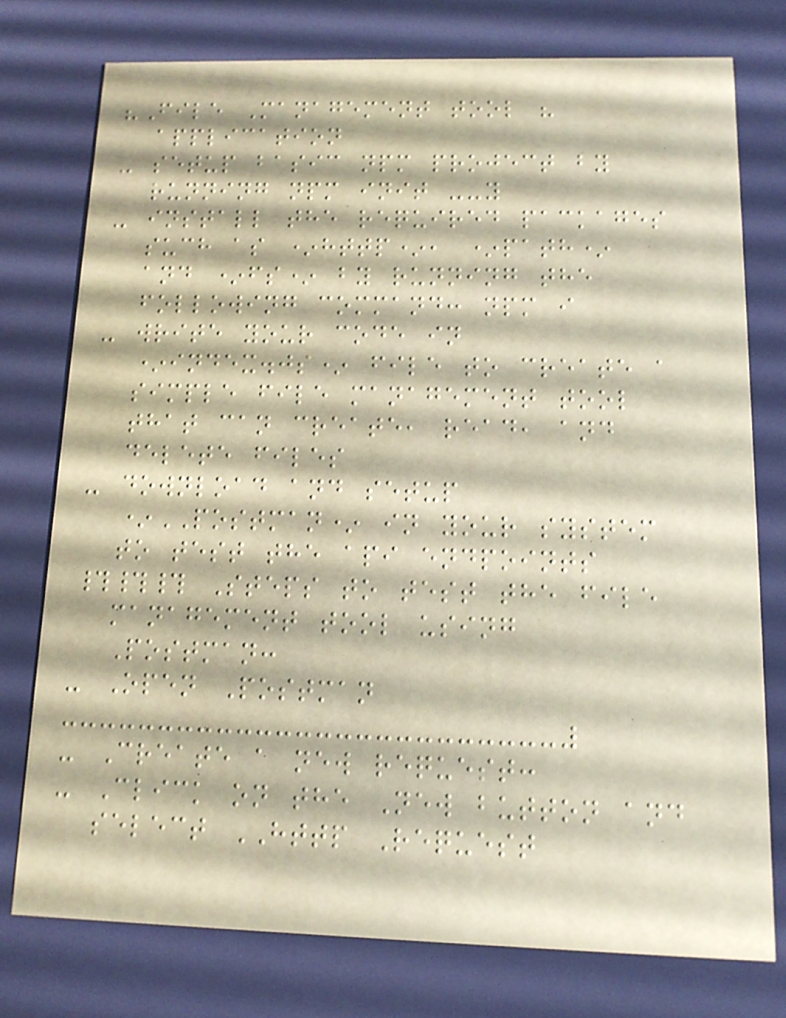"File Management tool "
application
- setup basic npm project by
running npm init --y
- install the required packages
such as *http*, *path*
and *fs* by running the
following command: npm i
- write your code in
*index.js* file to create a
simple file management tool
that can create, read, and
delete files
- download and setup
*POSTMAN* in your system
to test the api endpoints
### Steps to test the file
management tool using
Postman:
- Open Postman
- Create a new request:
- Click on the New button and
select HTTP Request
